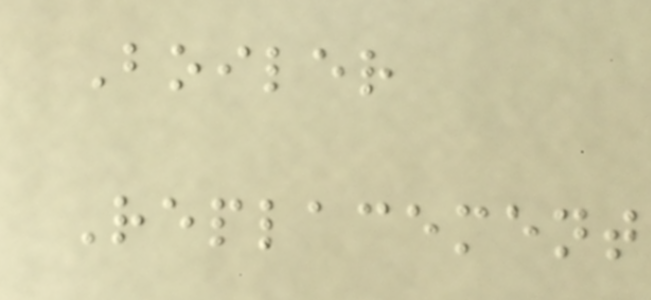Boiler
Replacement
